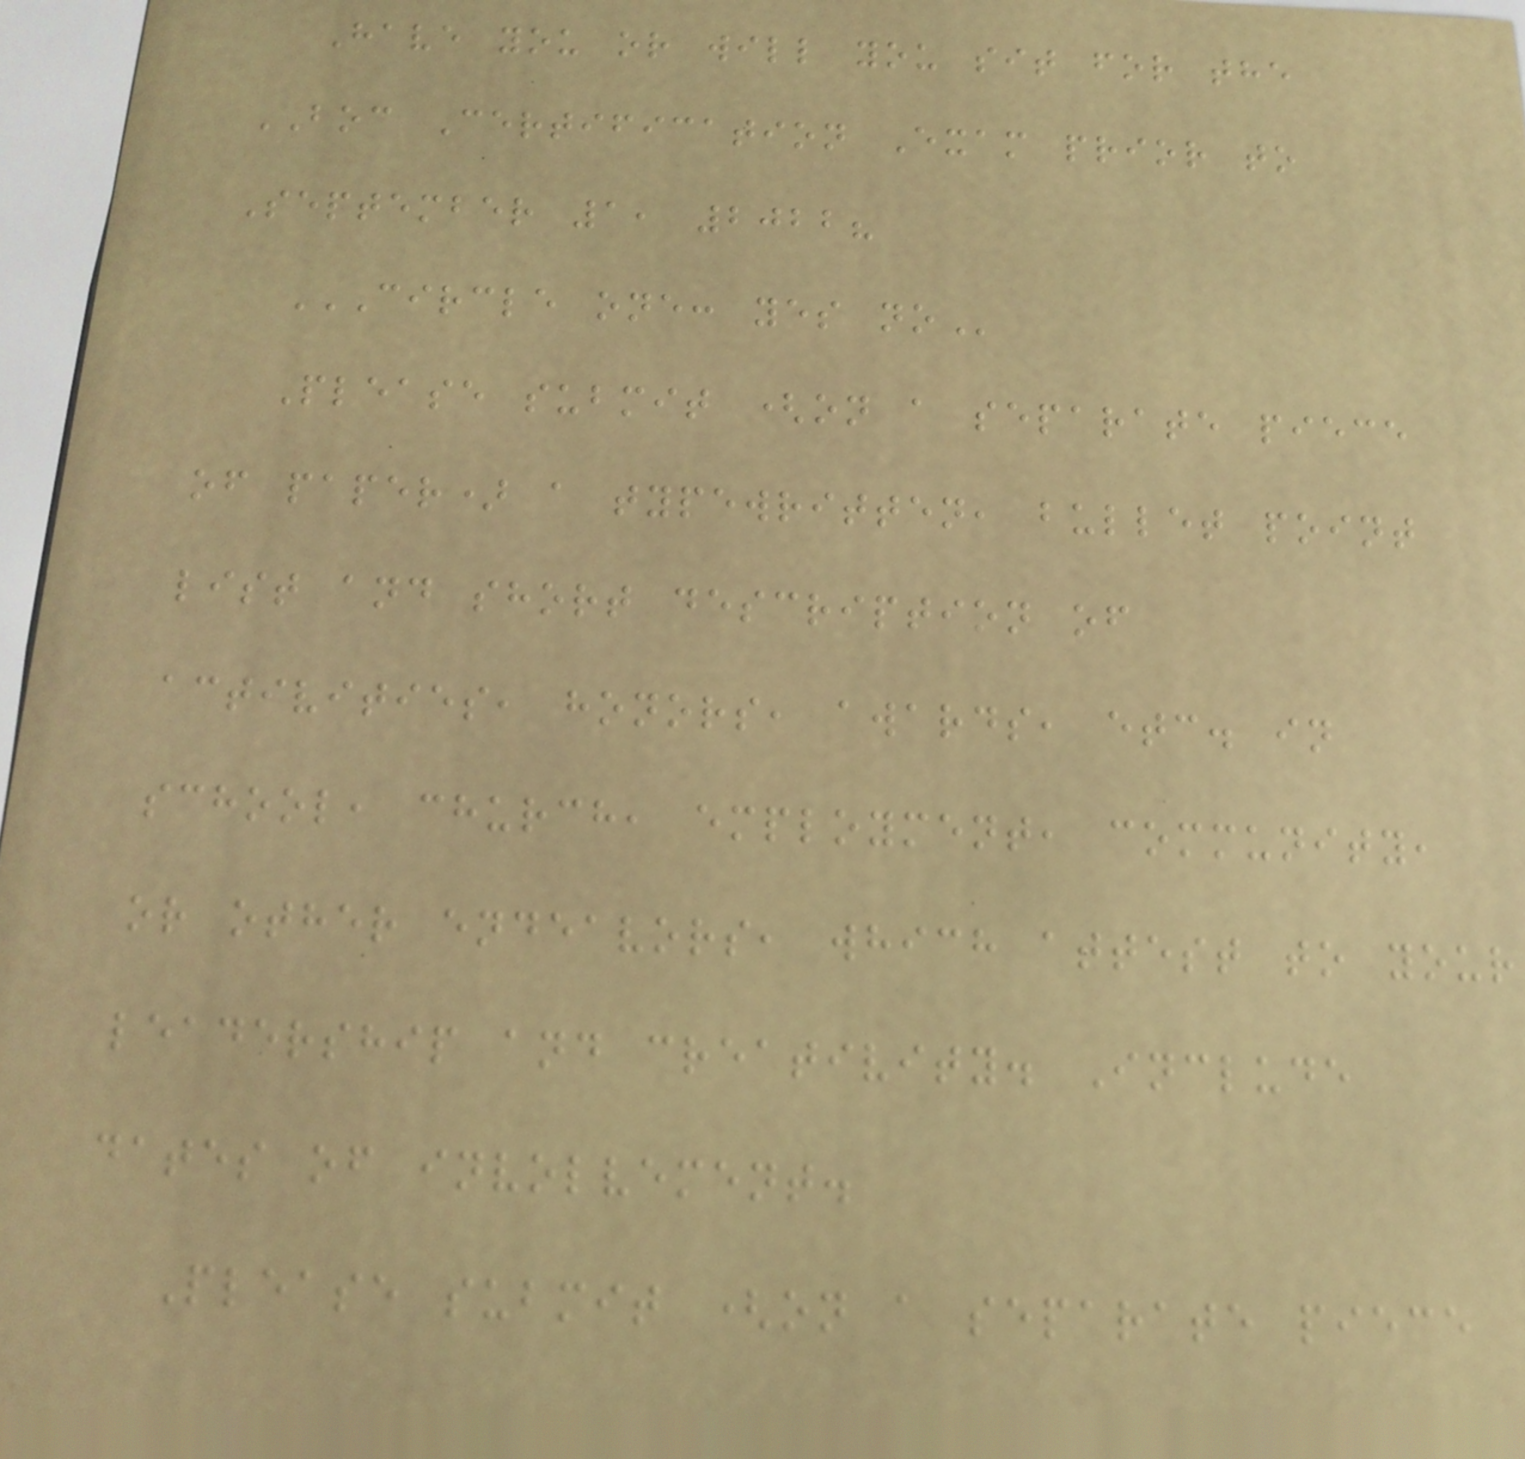Have you or will you sit for the
BOC Certification Exam prior to
September 1, 2022?
CIRCLE ONE: YES NO
Please submit (on a separate piece
of paper) a typewritten, bullet point
list and short description of
activities, honors, awards, etc. in
school, church, employment, community,
or other endeavors, which attest to your
leadership and creativity. Include
dates of involvement.
Please submit (on a separate piece
